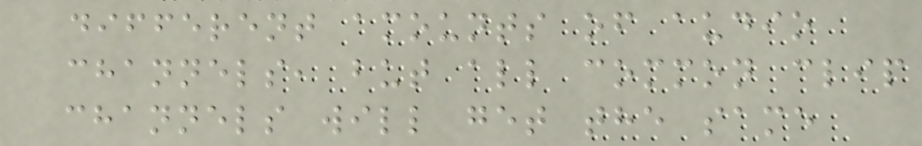different amounts of audio
channels, but all common clip
channels will get the same
